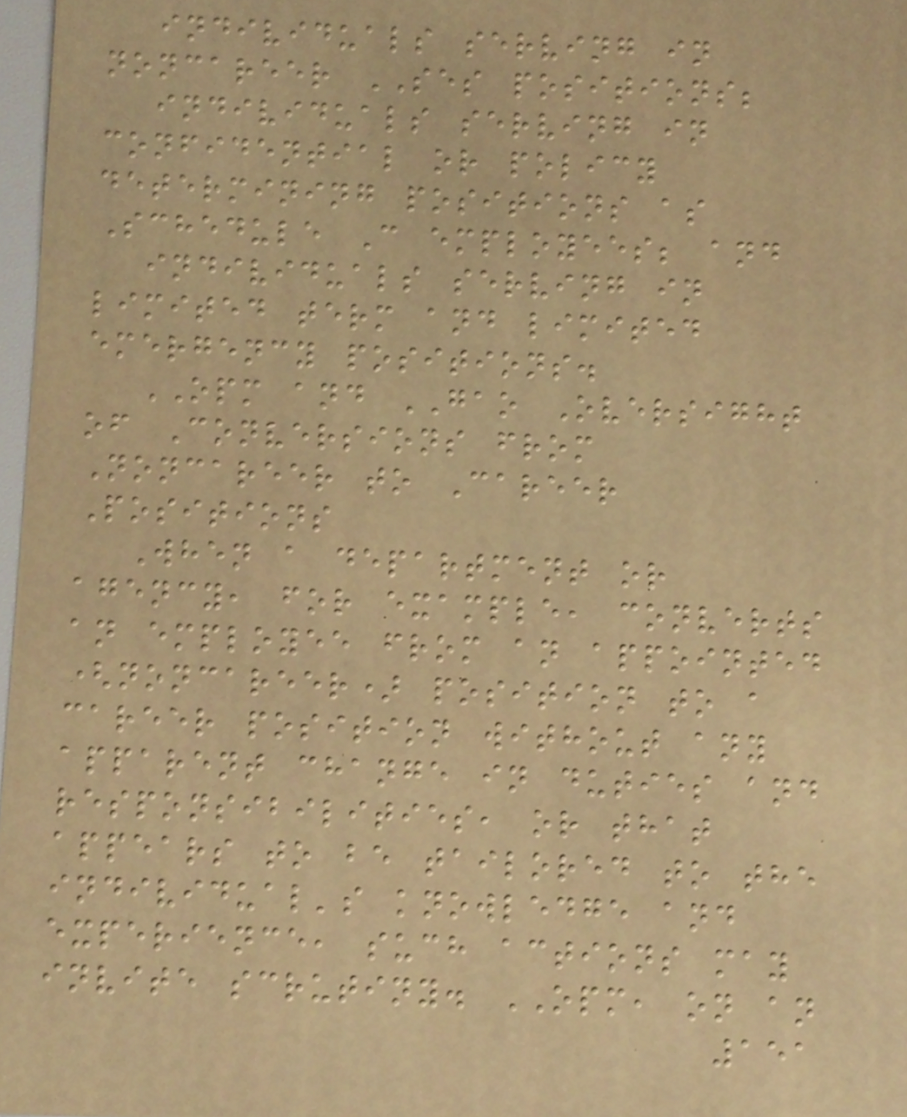individuals serving in
noncareer SES positions;
individuals serving in
confidential or policy
determining positions as
Schedule C employees; and
individuals serving in
limited term and limited
emergency positions.
OPM and GAO Oversight
of Conversions from
Noncareer to Career
Positions
When a department or
agency, for example, converts
an employee from an appointed
(noncareer) position to a
career position without any
apparent change in duties and
responsibilities, or that
appears to be tailored to the
individual's knowledge and
experience, such actions may
invite scrutiny. OPM, on an
151
